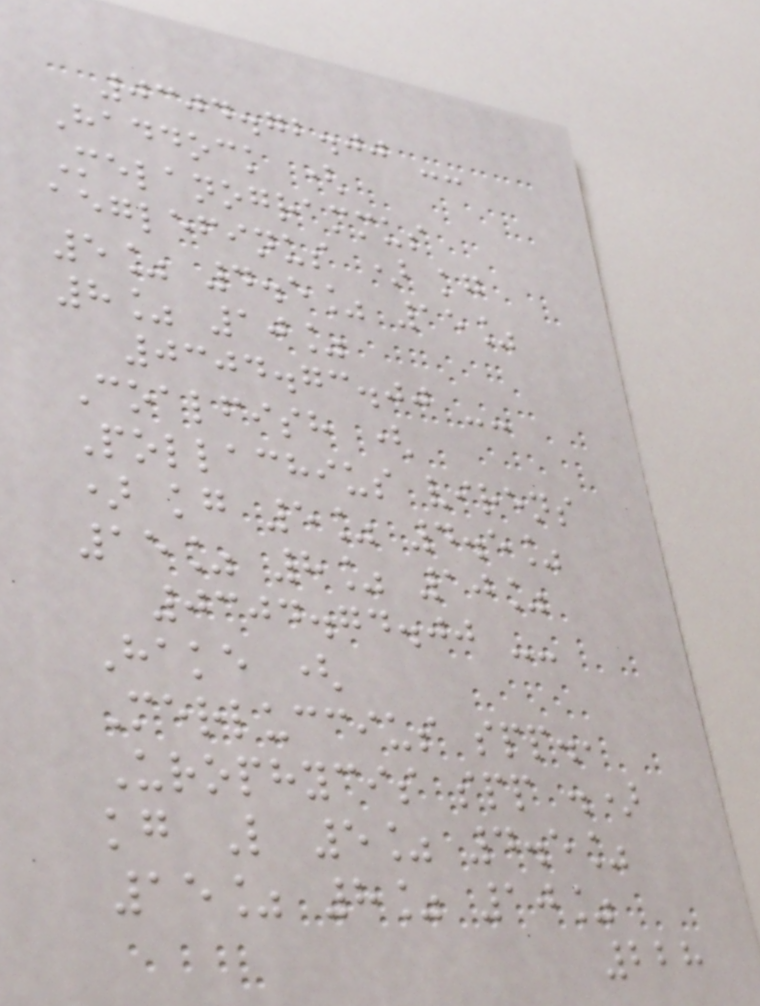0304.72.00 --
Haddock (
Melanogrammus
aeglefinus ) kg
5% 4.5% 15%
8% 10%
0304.73.00 --
Coalfish (
Pollachius virens
) kg 5% 4.5%
15% 8% 10%
0304.74.00 --
Hake (
Merluccius spp.,
Urophycis spp .)
kg L 5% 4.5%
15% 8% 10%
228
